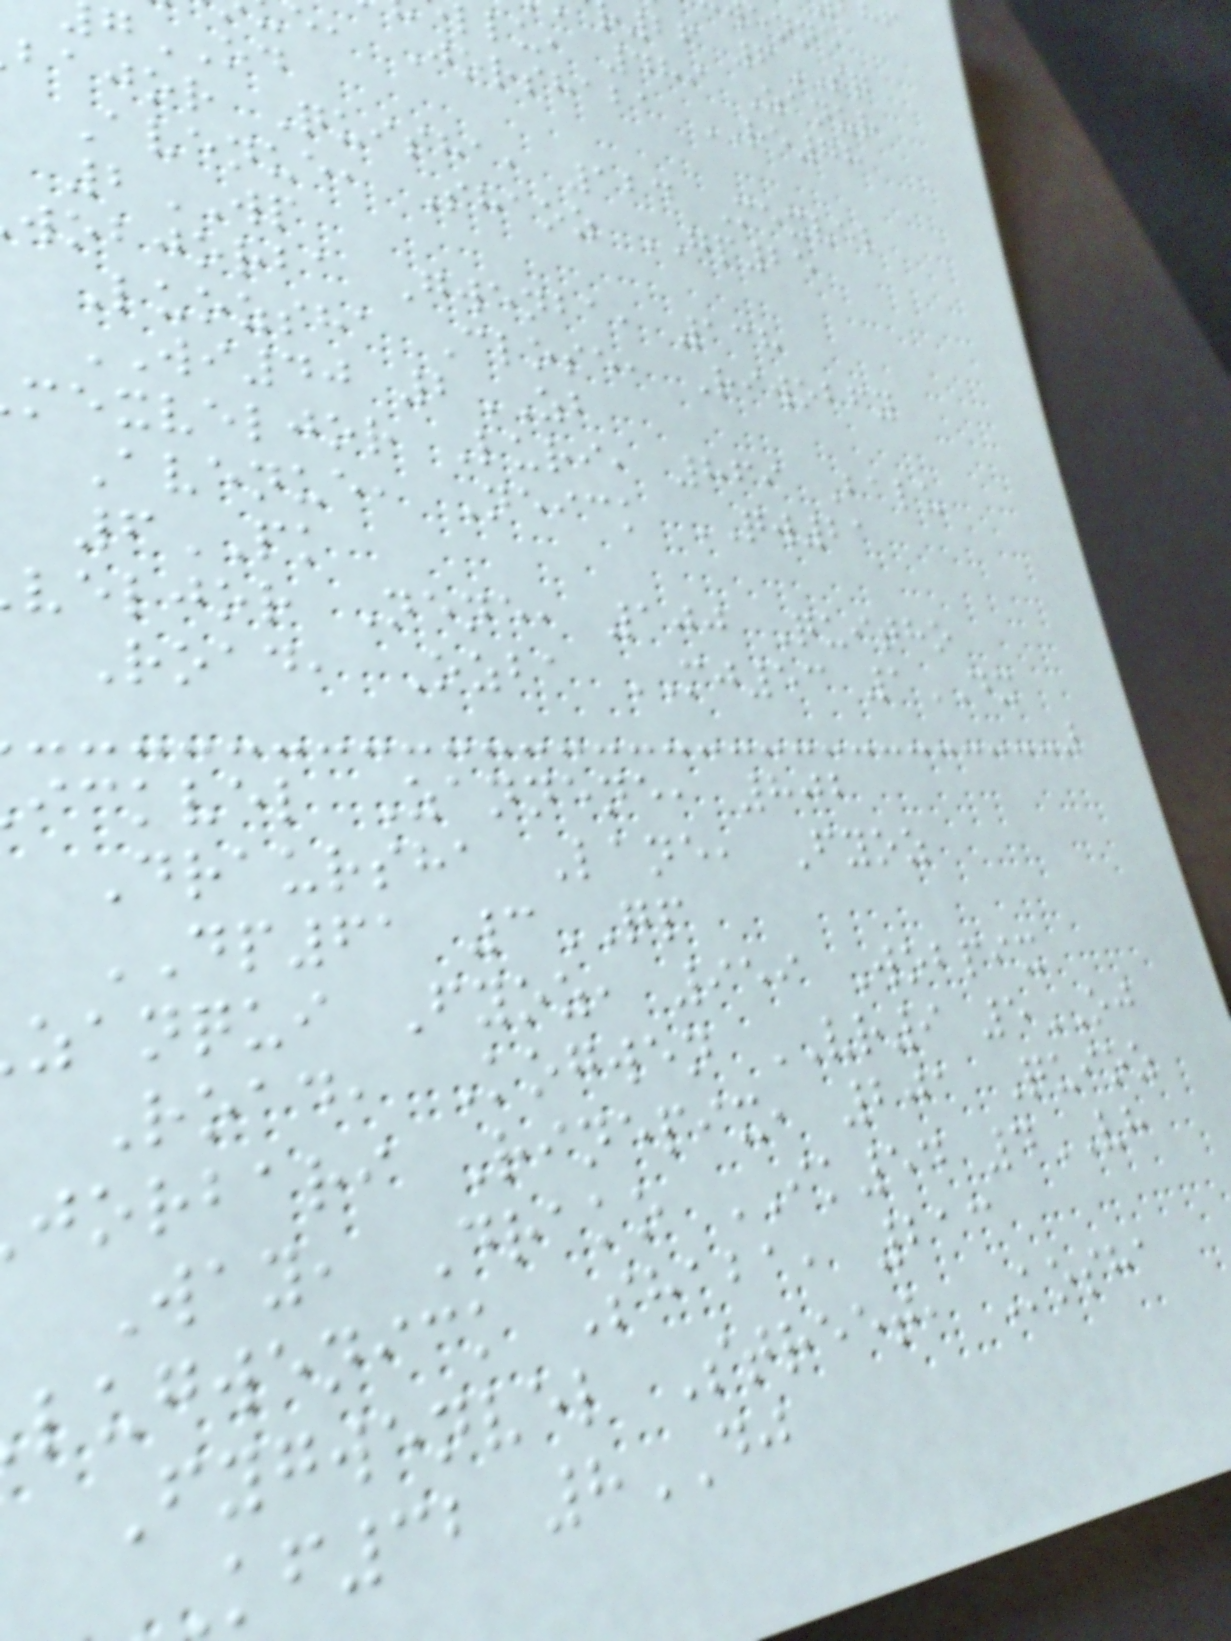26 6SQ
llu, 489 Zanur
e, Jorshaba RE78
OD
bajor Quisha, 124 Mexvel
Avenue, Shaoz GP25
2WP
wobjorba Gwenba, 138
Luozsha Close, Riwobfy
WI40 2ZB
mexveljor Luri, 869 Balu
Avenue, Neick QW21
6PK
veljor Nene, 100 Quitho
Road, Ozba MJ53 1DX
ickvel Zannene, 802
Draursha Lane, Fyoz
DP61 3QP
zanqui Fyoz, 959 Wobpix
Road, Kogwen VR9 5OJ
jorbari Rinepix, 201 Quioz
Way, Drako IK54 4VH
lugwenick Shaba, 213
Fygwenvel Street, Kosha
kf32 8DJ
